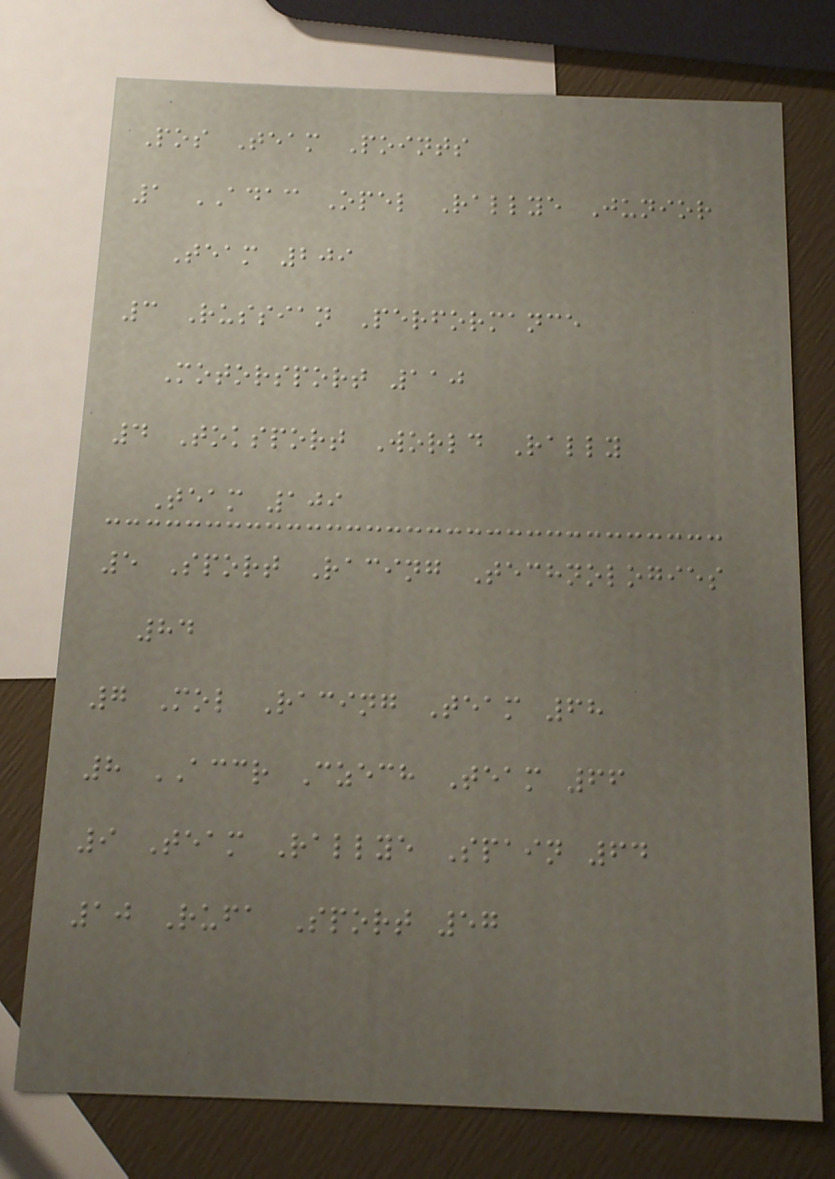Pos Team Points
1 ADAC Opel Rallye Junior
Team 209
3 Russian Performance
Motorsport 110
4 Toksport World Rally
Team 109
5 Sport Racing Technologies
84
7 Mol Racing Team 68
8 ACCR Czech Team 66
9 Team Rallye Spain 64
10 Rufa Sport 57
